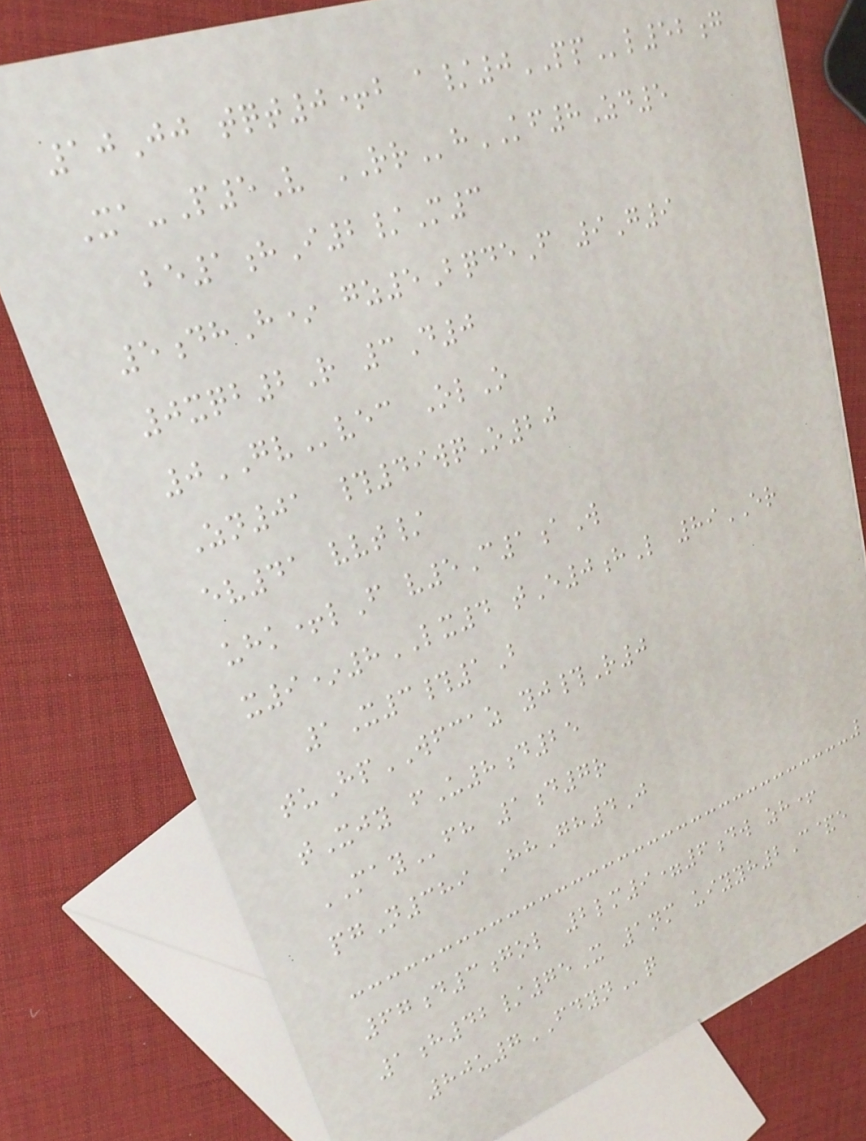10Jj tqt0+b a/0PPl52g
Xa-P5V RRhKF8Zd5
be1hI2/M3
5dhH* gz5BqdeF 9G9
0xqb2R 3D0
0GVvec OlO
Zn01 #49wqO20
ev41 vvt/
uhk+lF v5C1aW
x9*8LX4 tE0hL 89ER
1X3#1B
tuHpWFCAZ yj#R0
tXjy fU8d25
MAYfh 1d7r
pgN389 HhGh4J
67d3gol 2lm9=6dw zh+
1h42/75X 1nm uiyyh2C&e
80u7FDYNq
